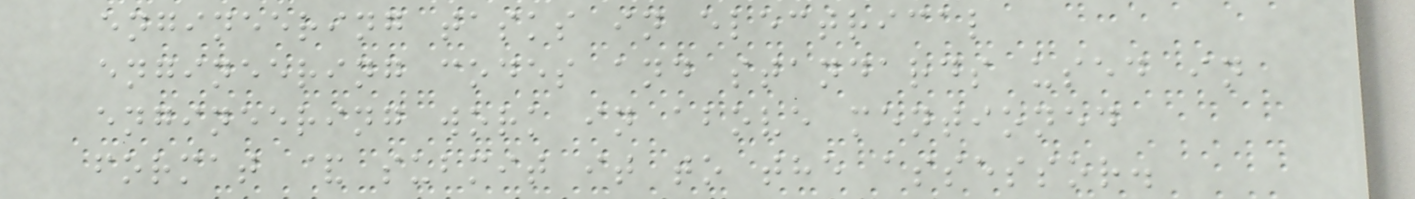engineering tasks in electrical
engineering codes and standards used in
engineering work in above mentioned
format & submit it to the assessor.
